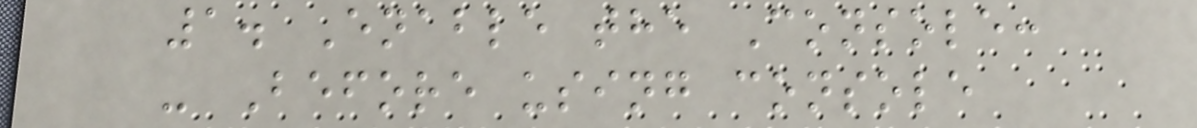1. Enable the Console:
- Before using console
